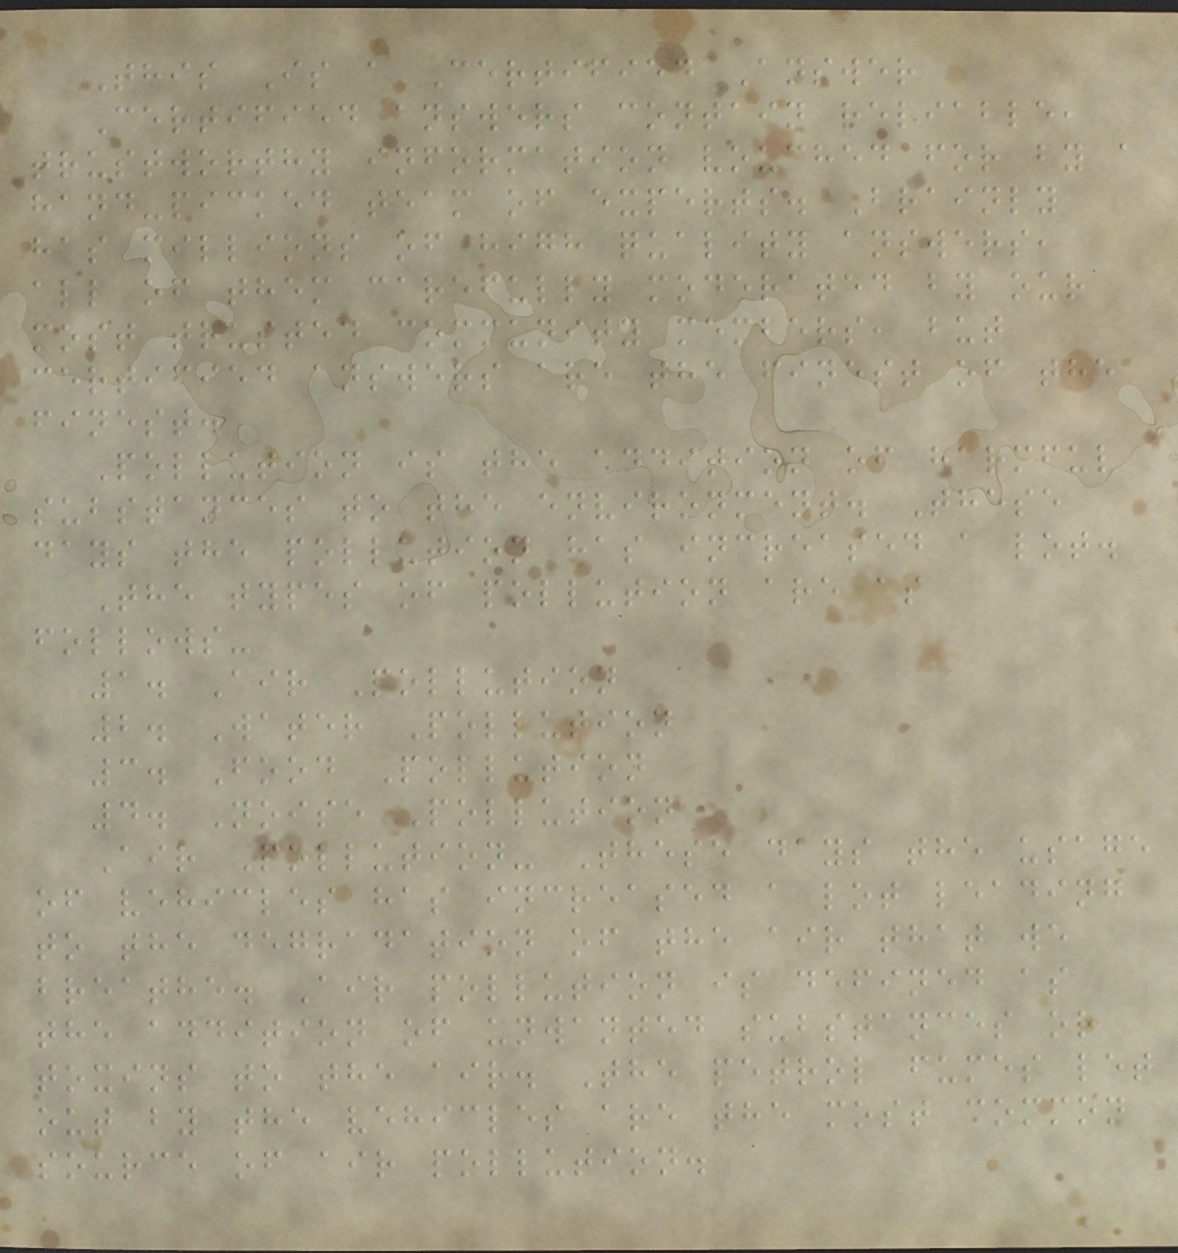This Is a Certified Answer
Certified answers contain reliable,
trustworthy information vouched for by a
hand-picked team of experts. Brainly
has millions of high quality answers,
all of them carefully moderated by our
most trusted community members, but
certified answers are the finest of the
finest.
Pollution is the addition of harmful
substances to the environment. These
days the pollution has increased a lot.
The types of pollution are as
follows-
1. Air Pollution
2. Water Pollution
3. Food Pollution
4. Noise Pollution
Air Pollution- These days the usage
of vehicles has increased a lot leading
to the degradation of the air that we
breathe. Air pollution is defined as
the addition of unwanted substances or
toxins to the air. The petrol fumes let
out by the vehicles are the most common
source of air pollution.
